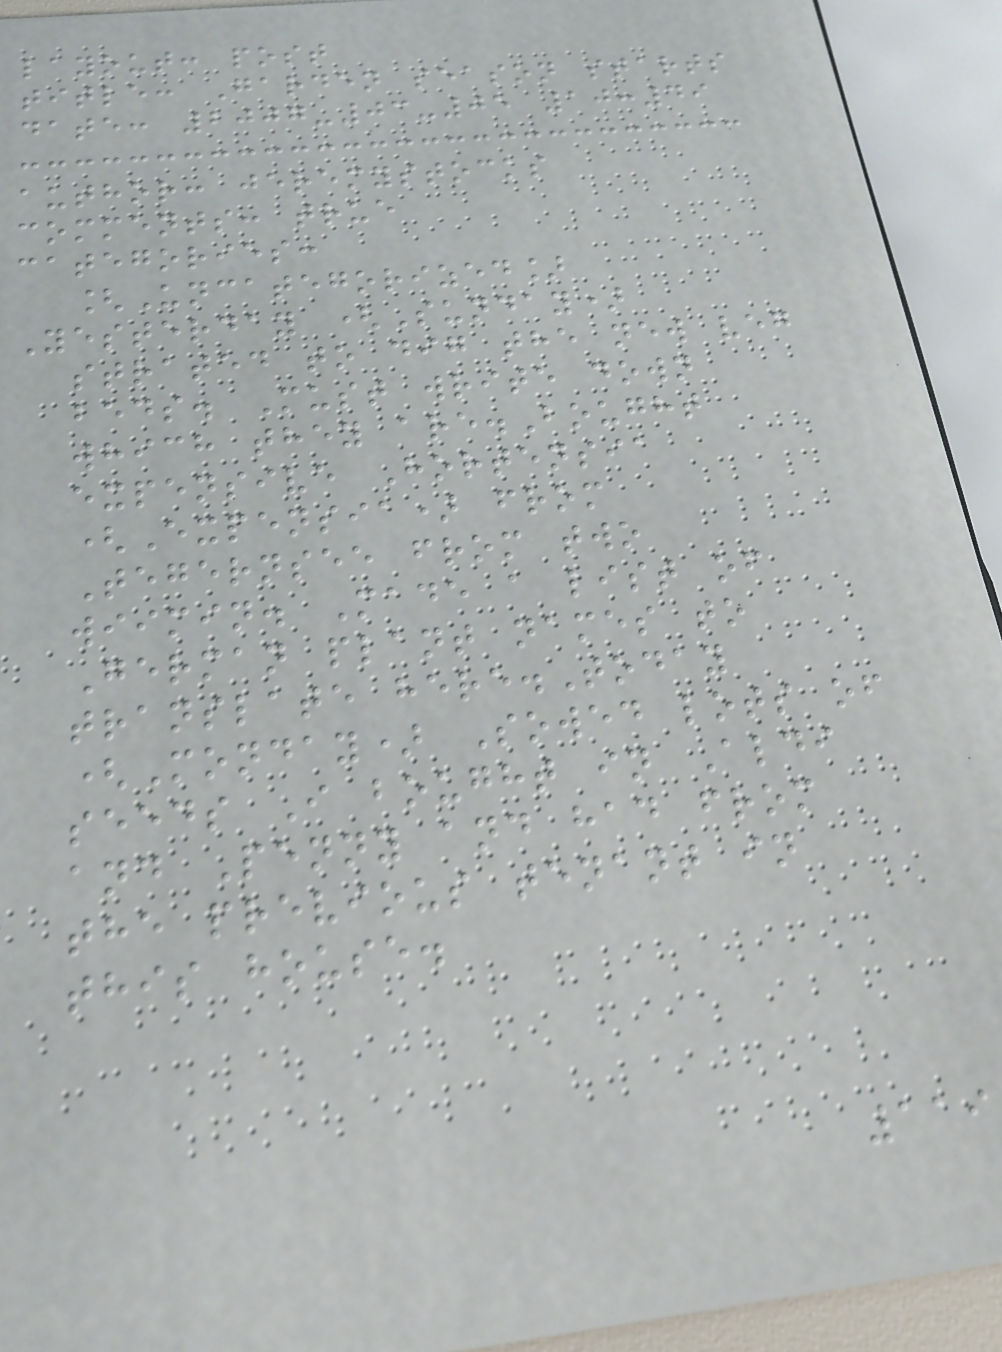layout: post
title: Garden season starts
date: 2007-03-05 10:49
author: jeremystocks
comments: true
categories:
[Uncategorized]
Yesterday (Sunday)
strated to dig the new veg
beds. Must write down
which they are.Bought
expensive Hortensia
(Expensia) from
Tegernsee from two
wiimin. Made a list of
German plant names to
translate here.Today
(Monday) Sowed lots of
seeds I bought in Aldi
and Penny and had from
the previous tenant in
this house.
119
